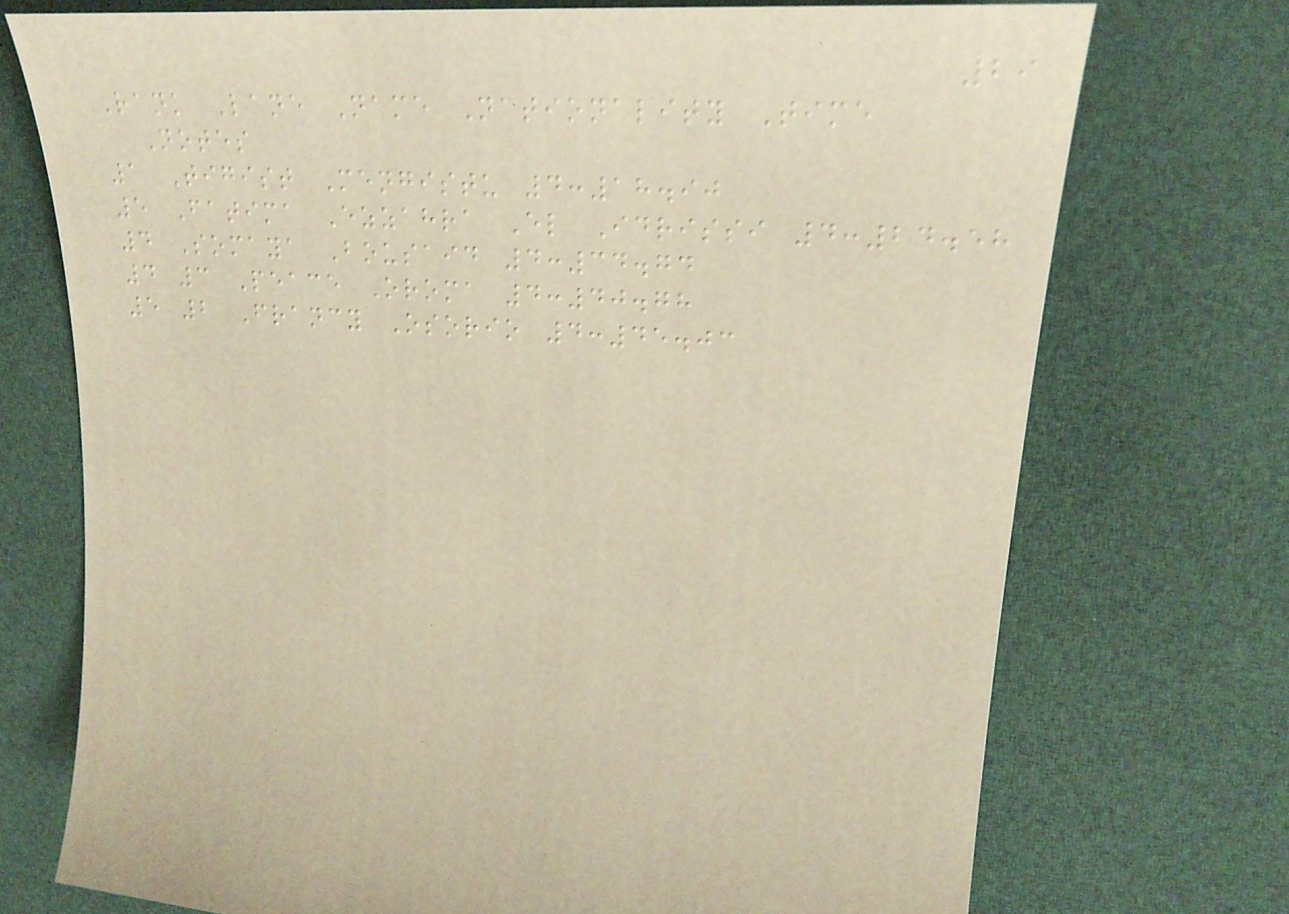29
Rank Lane Name Nationality Time
Notes
1 Tigist Mengistu 4:18.90
5 Fatima Ezzahra El Idrissi 4:24.58
4 Somaya Bousaid 4:34.74
4 3 Peace Oroma 4:40.78
5 2 Francy Osorio 4:45.03
